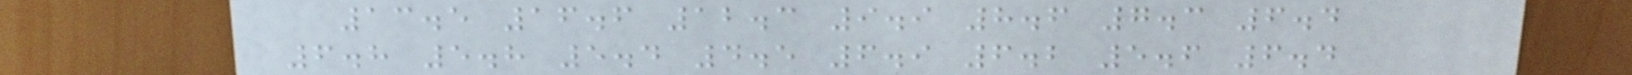13.5 16.6 12.3 9.9 8.6 7.3 6.4
6.8 5.8 5.4 4.5 6.9 6.2 5.6 6.4
